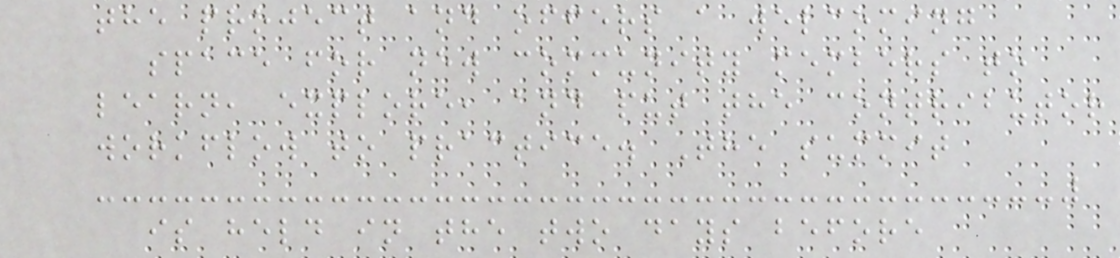the project and offers a welcoming
space for new community members to
learn, explore, and put the contributor
workflow to practice. The summit
is held in the two days before
